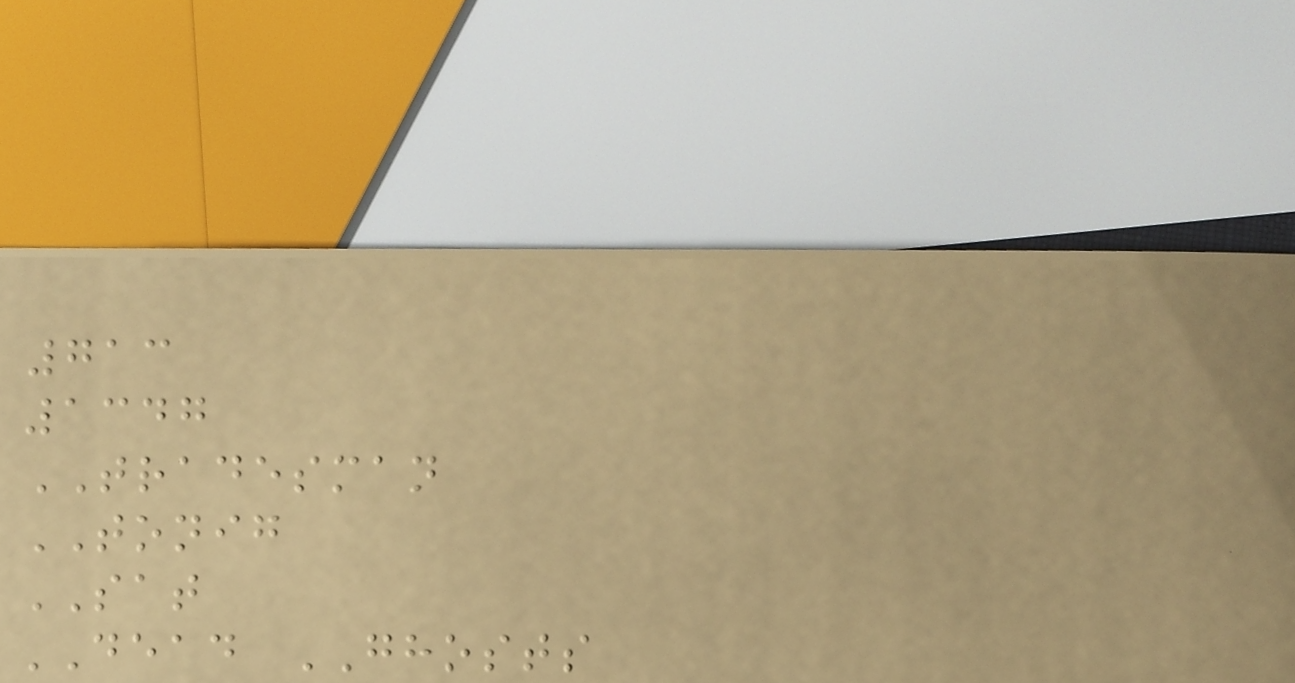713
1347
TRADESMAN
TONIG
SAT
DEAD GHOSTS
